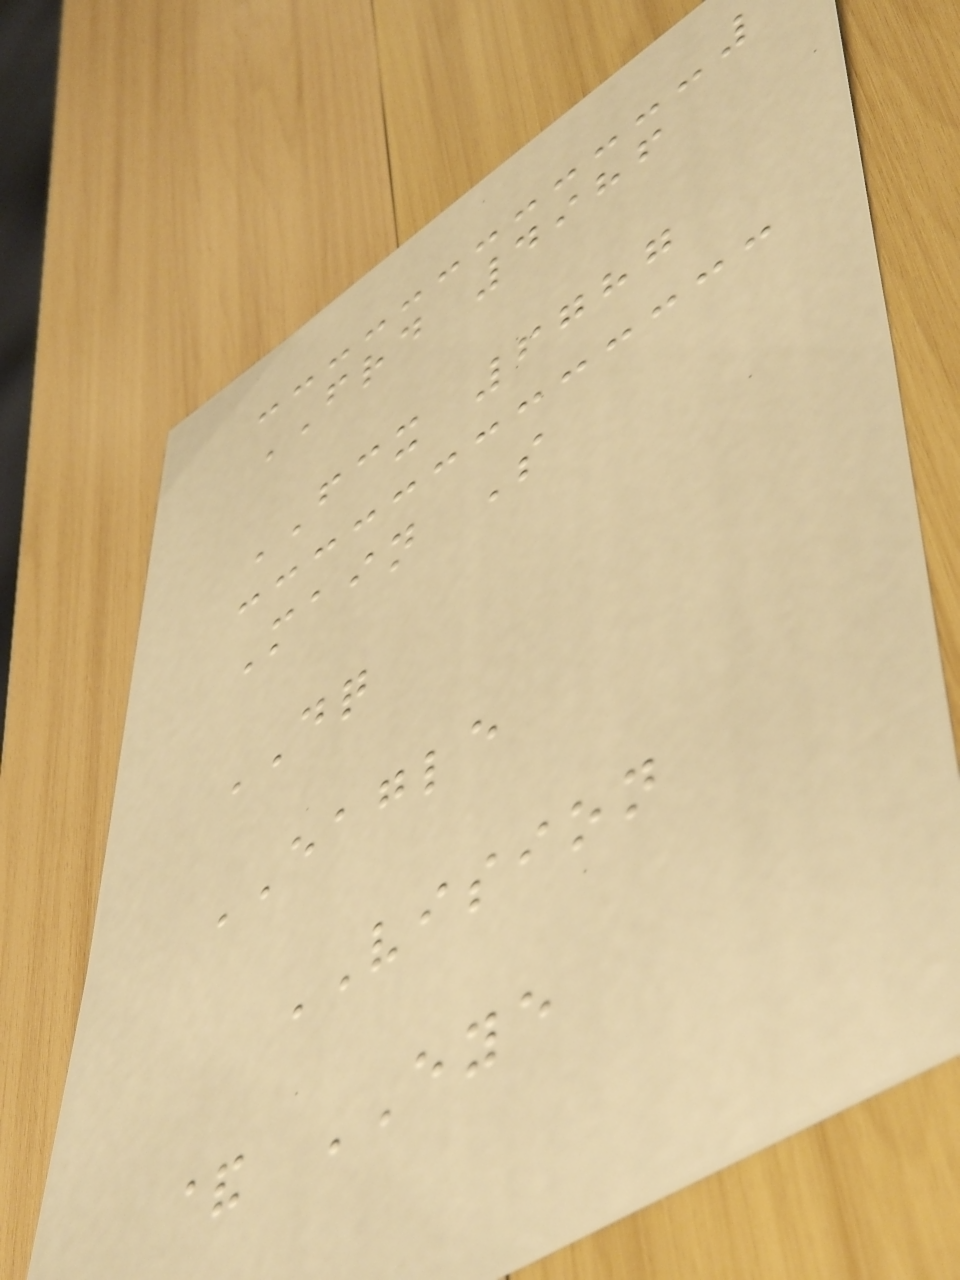FRD 4986
FCX 6787
Main S
DQ
EAGLE
VISION
& EYE
